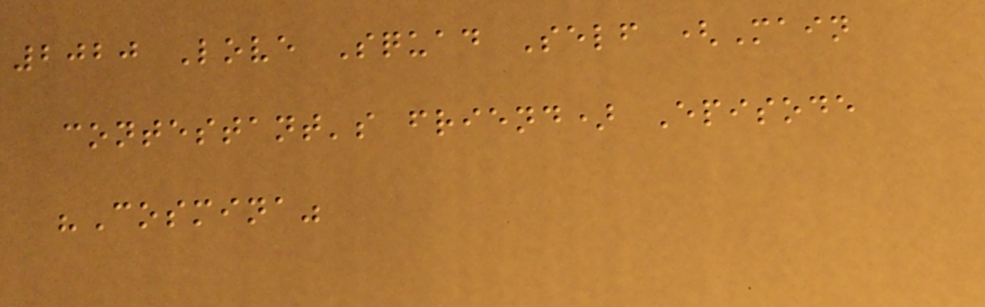2020 Love Squad Self (Main
contestant's friend) Episode
"Cosmina"
